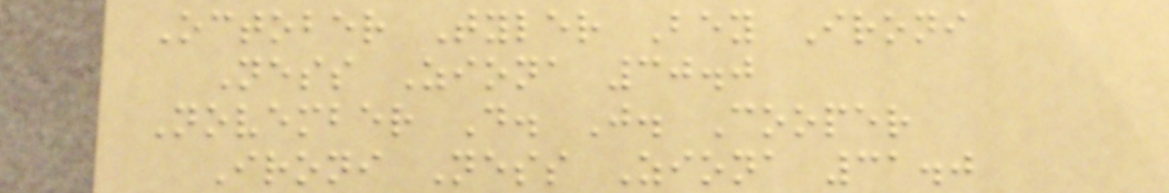October Tyler Bey Ironi
Ness Ziona 30.0
November D. J. Cooper
Ironi Ness Ziona 31.0
